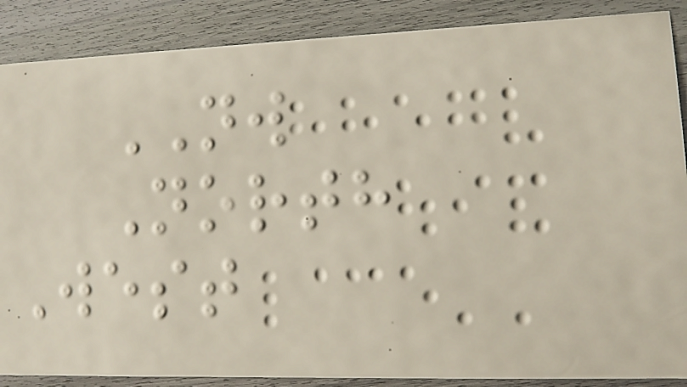NW
North
West
